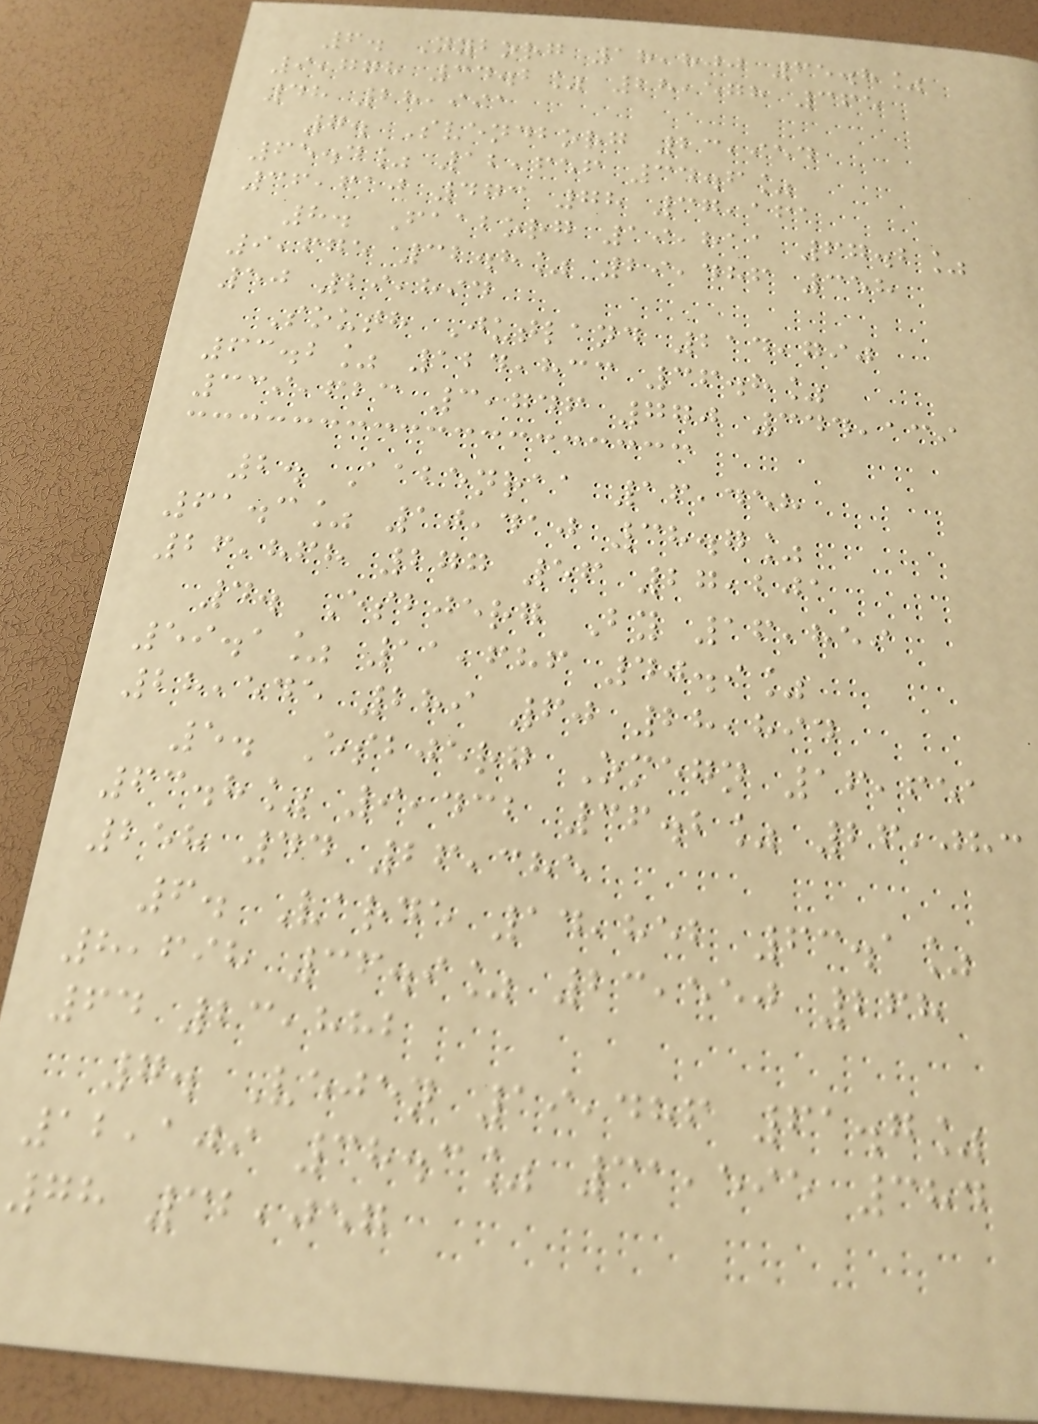6. Nyborg 18,800 65.8%
9,778 34.2% 28,578 365
48 28,991
7. Svendborg 23,954
65.4% 12,656 34.6%
36,610 473 78 37,161
8. Faaborg 19,811 67.2%
9,675 32.8% 29,486 358
50 29,894
South Jutland 214,790
63.2% 124,833 36.8%
339,623 3,746 770 344,139
2. Aabenraa 16,458
61.3% 10,410 38.7%
26,868 277 56 27,201
4. Esbjerg By 16,859
59.1% 11,686 40.9%
28,545 289 60 28,894
5. Esbjerg Omegn 16,651
63.8% 9,432 36.2% 26,083
258 44 26,385
6. Varde 14,852 63.1%
8,698 36.9% 23,550 268
64 23,882
7. Vejen 19,486 61.7%
12,109 38.3% 31,595 384
78 32,057
